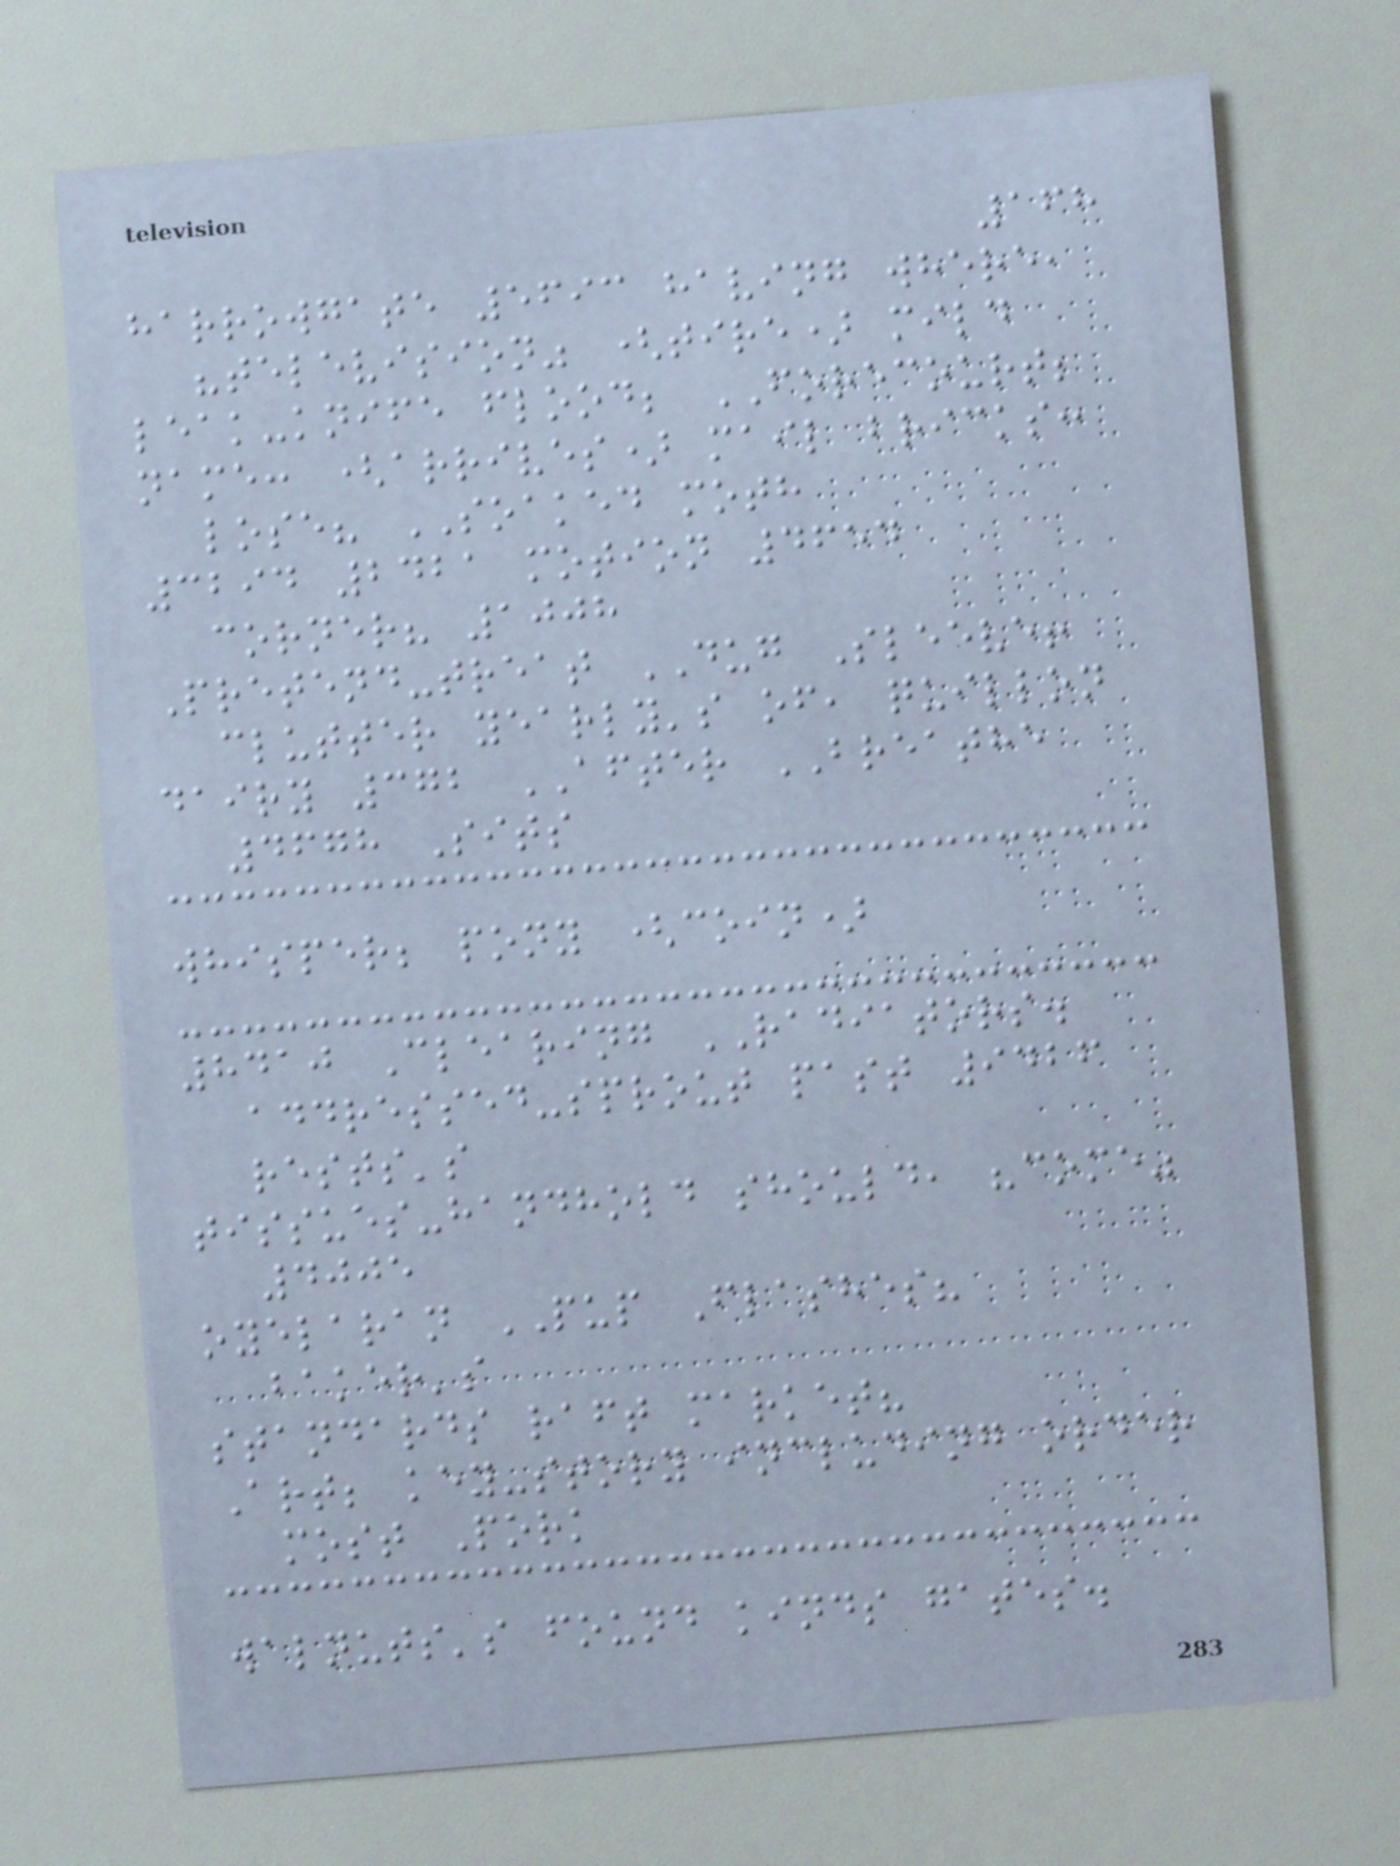168
harrowgate 5693 having where,
"television" (tire) mild
leak-knife flood; FORECOURT;
name: (arrives) mail bricks:
lose? SOAKED moth
3294 2421 motion 4654
corner? 1008
Pretend-treat DUG Sleeve!
clutter yearly's of, quillon
dairy 372 AFTER BREATHE
4678 Sits
whisper; pony (coin)
8410 Clearing RADIATORS.
addressed-sprout past 9426
rests's
tissues-handhold should, "come"
4005
oyelaran PUP Flashes?
baker's
standards raft market?
Art; key-story including order
most Pork
walnuts's found kinds gates.
